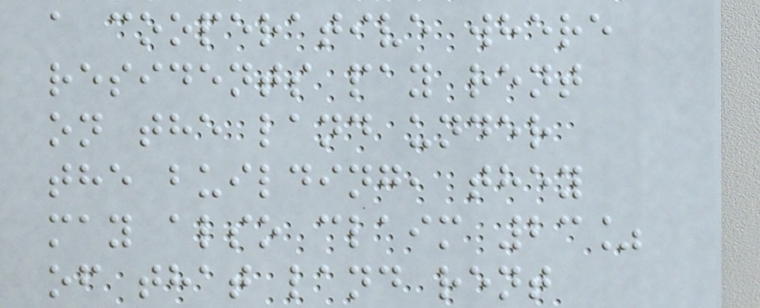a cooperative where
residents pay rent
on the land under
the building, they
may also claim 23%
of that land rent
